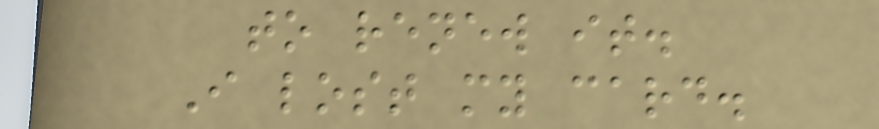to renew it.
I lost my card.
